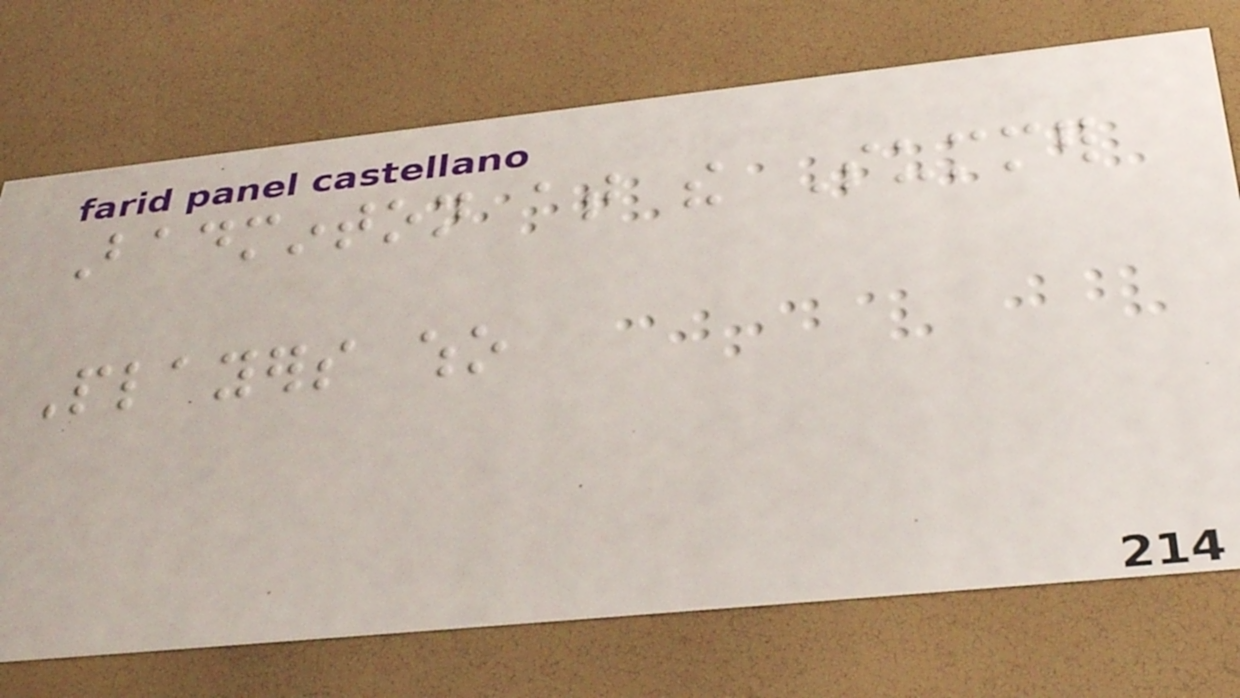Badminton at the Summer
Players who
